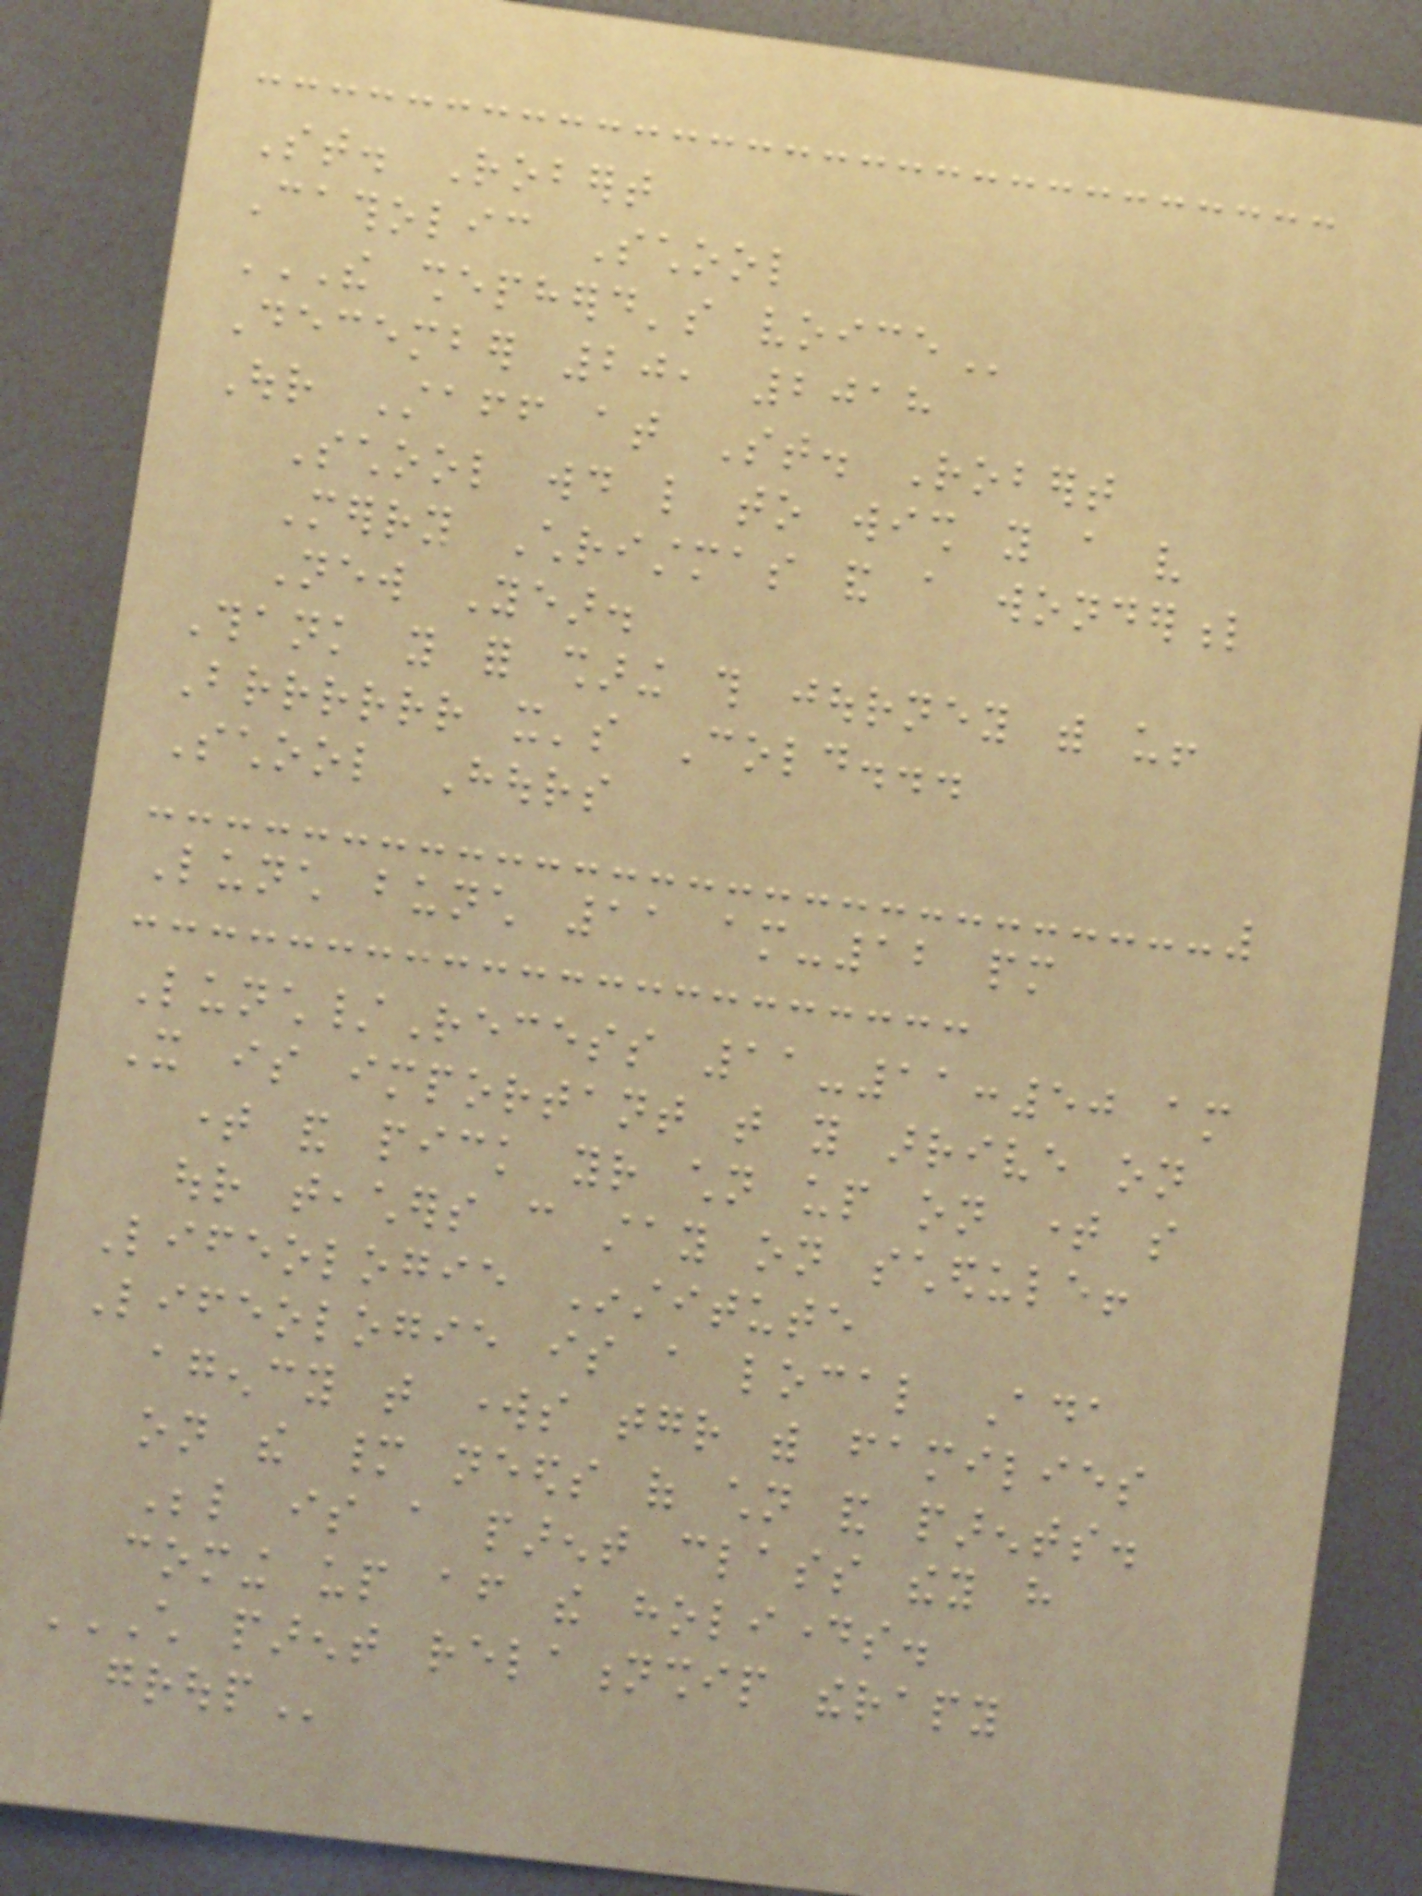St. Robert
Catholic School
THE SHEPHERD'S VOICE
December 20, 2018
Our Staff at St. Robert
School would like to wish you a very
Merry Christmas and a wonderful
New Year.
Thank you for sharing this journey with us!
Brrrrrr it's Cold...
School Hours
Lunch bunch 11 am-12 pm
Lunch/Recess 11-11:50 am
It is important that you arrive on
time and pick your children up on time so
our teachers can stay on schedule!
Lifeologie Institute
Lifeologie is a local Ada
agency that works together with families
on the many needs of children and parents.
Below is a parent class they have
coming up after the holidays.
CHILD PARENT RELATIONSHIP THERAPY
GROUP
